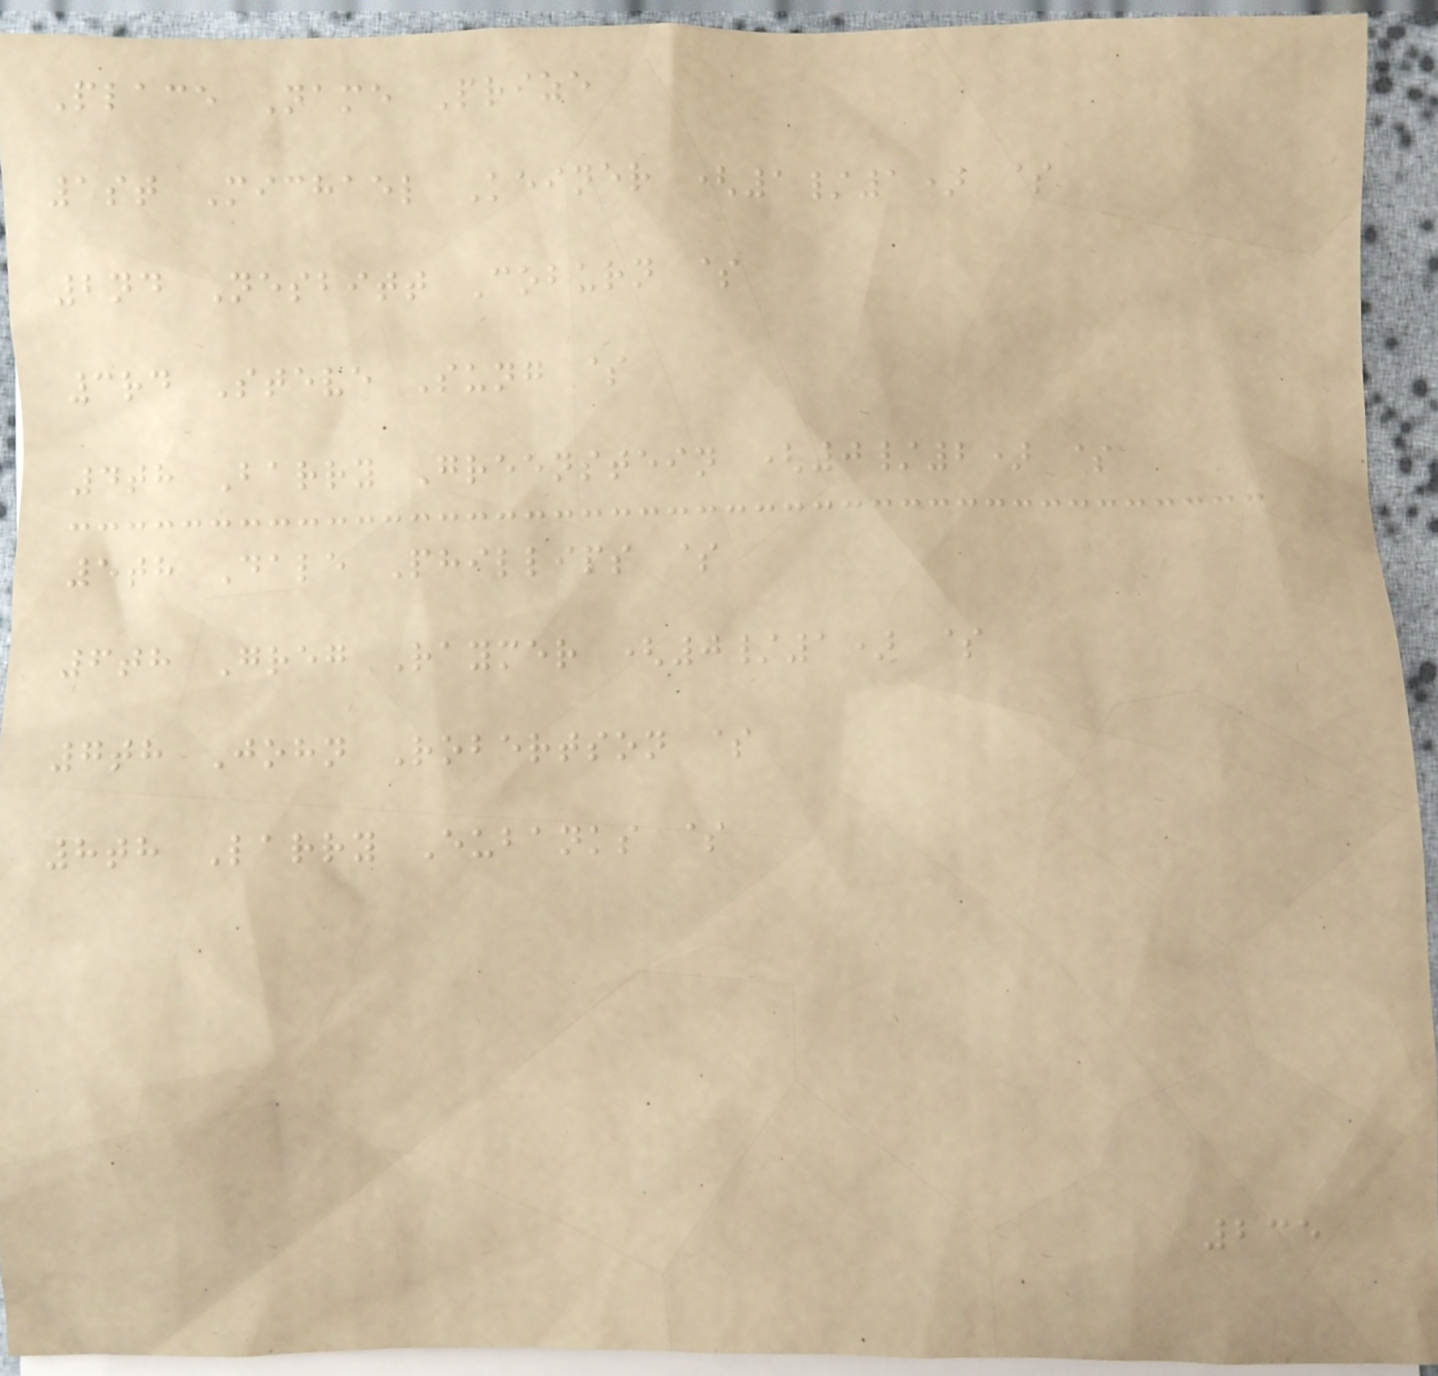Place Name Prize
1st Michael Keiner (1/1) $
2nd Nesbitt Coburn $
3rd Steve Sung $
4th Barry Greenstein (0/2) $
5th Dale Phillips $
6th Greg Raymer (0/1) $
7th John Robertson $
8th Larry Eubanks $
235
